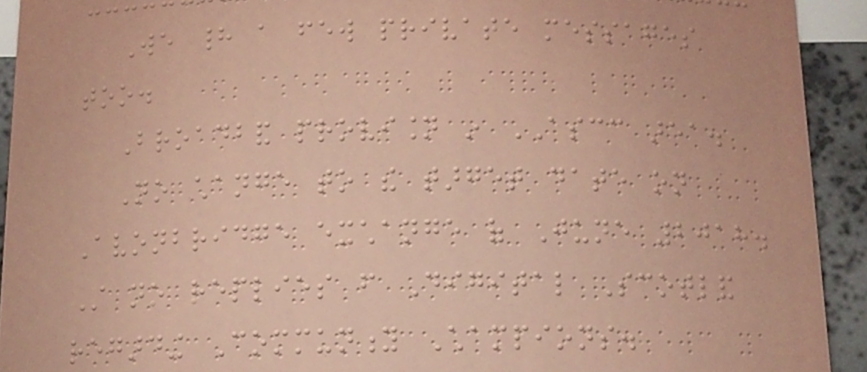We had a few private messages
too.
Broadband provision in ASCC area.
No change to the target date on
Avonbridge exchange of June 2018.
Still no replies from Digital Scotland
regarding Community Champions.
